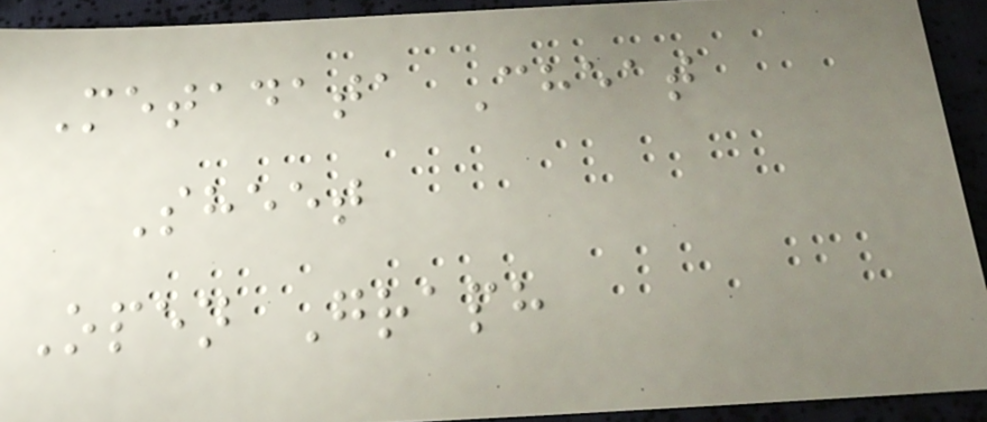Metadata Cheat
Sheet
Open Graph
